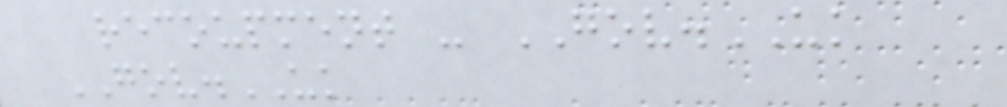recoupment - GOV.UK
GOV.UK
